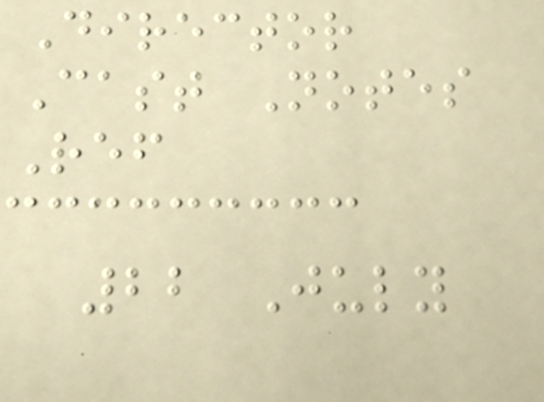Director
Cast Notes
Ref
22 July
